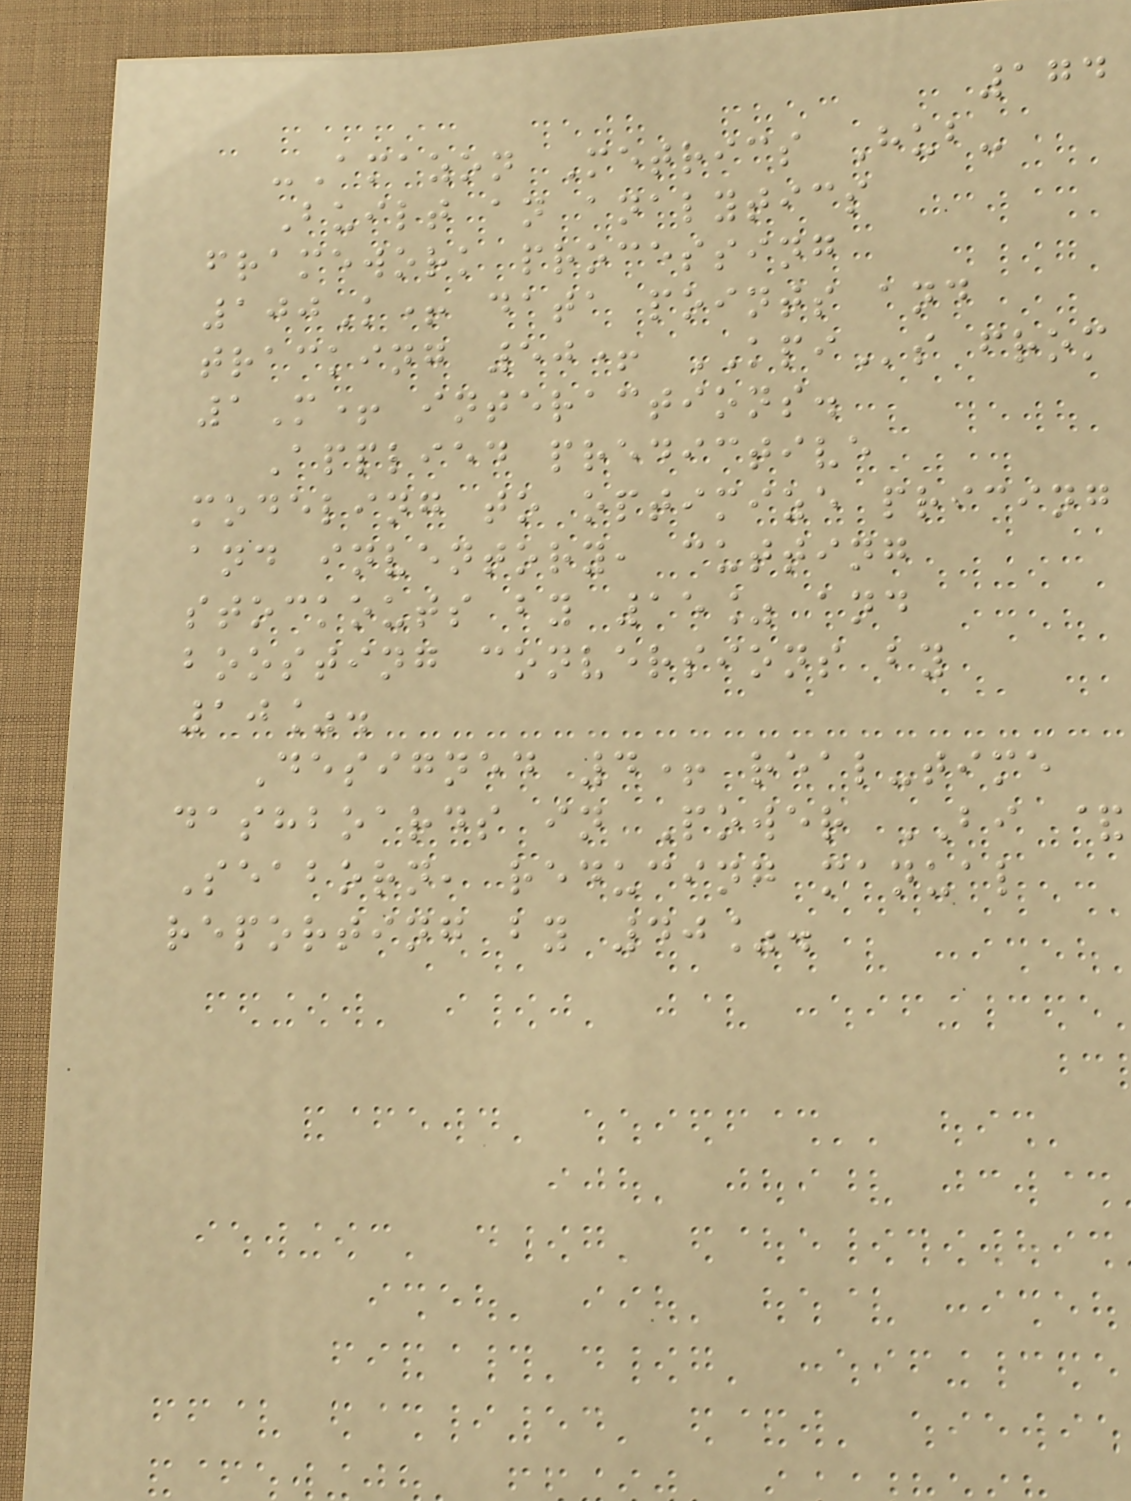174
-Amazon Metrics Hub-
Built an analytics
framework processing
100K+ data points and
tracking 50+ KPIs from
1M+ interactions.
Applied predictive
modeling to optimize pricing
and inventory, cutting
stockouts by 15% and
boosting conversions by
10%.
Designed 4+ real-time
dashboards in Power BI &
Seaborn, reducing manual
reporting by 40%.
